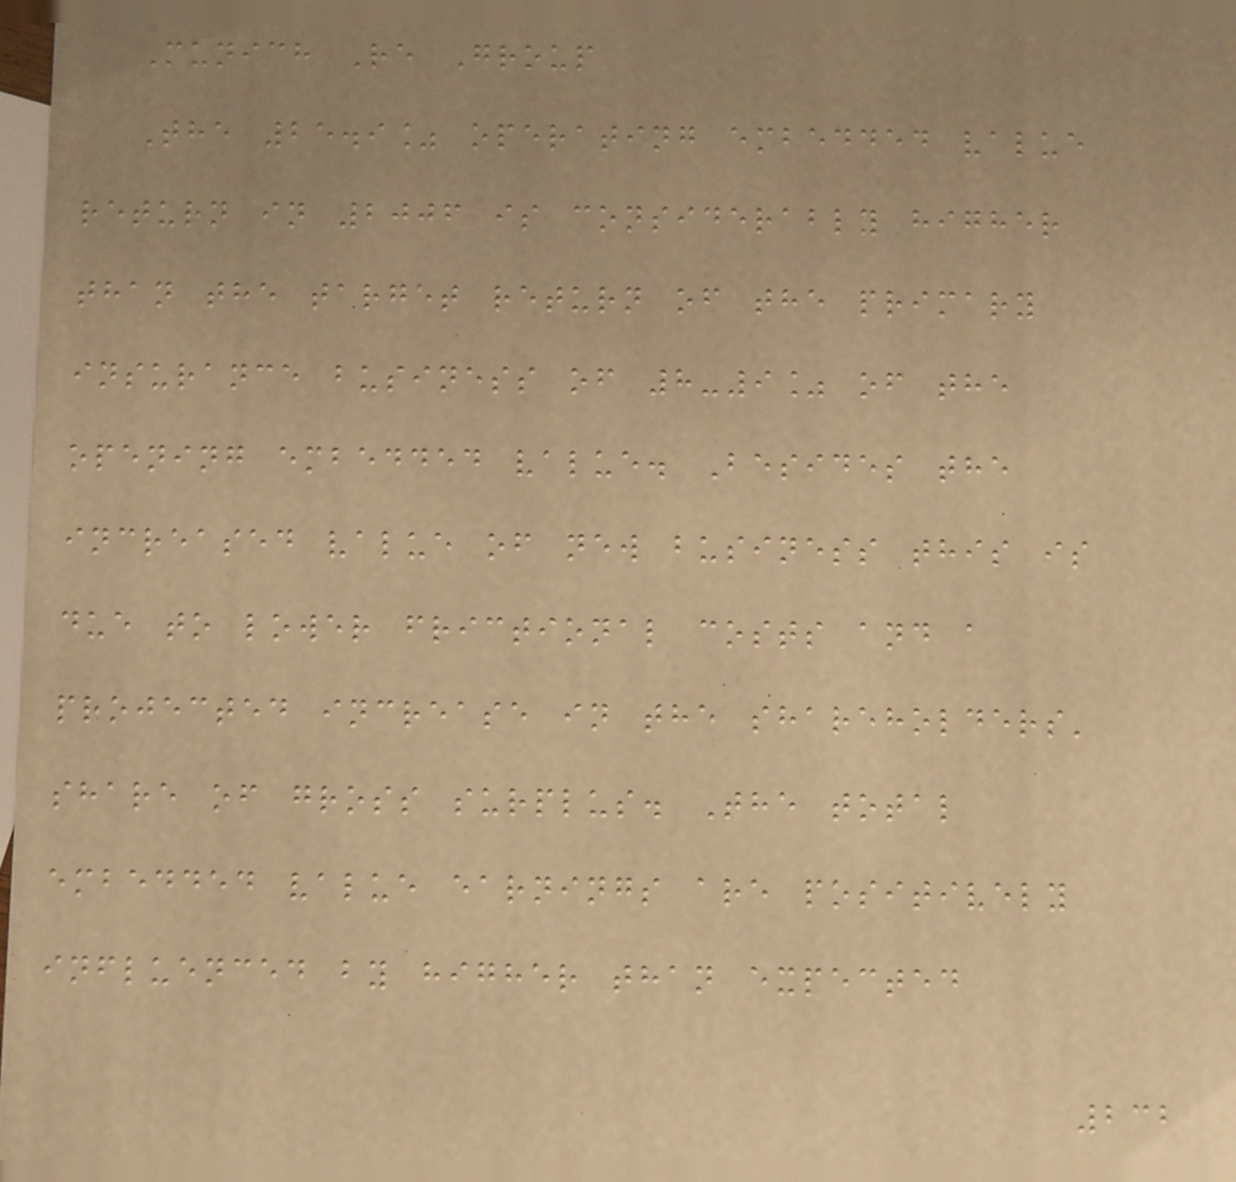Munich Re Group
The 25.9% operating embedded value
return in 2006 is considerably higher
than the target return of the primary
insurance business of 8-9% of the
opening embedded value. Besides the
increased value of new business this is
due to lower frictional costs and a
projected increase in the shareholders'
share of gross surplus. The total
embedded value earnings are positively
influenced by higher than expected
232
